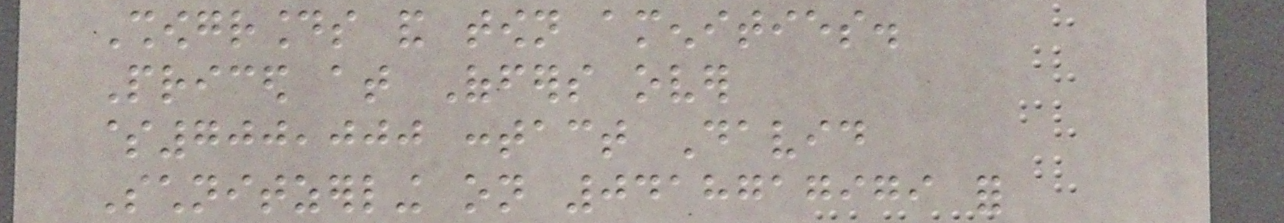Showgrounds and town amenities.
Priced at Offers over
$700,000 contact David
Schnitzerling on 0418717979 for
